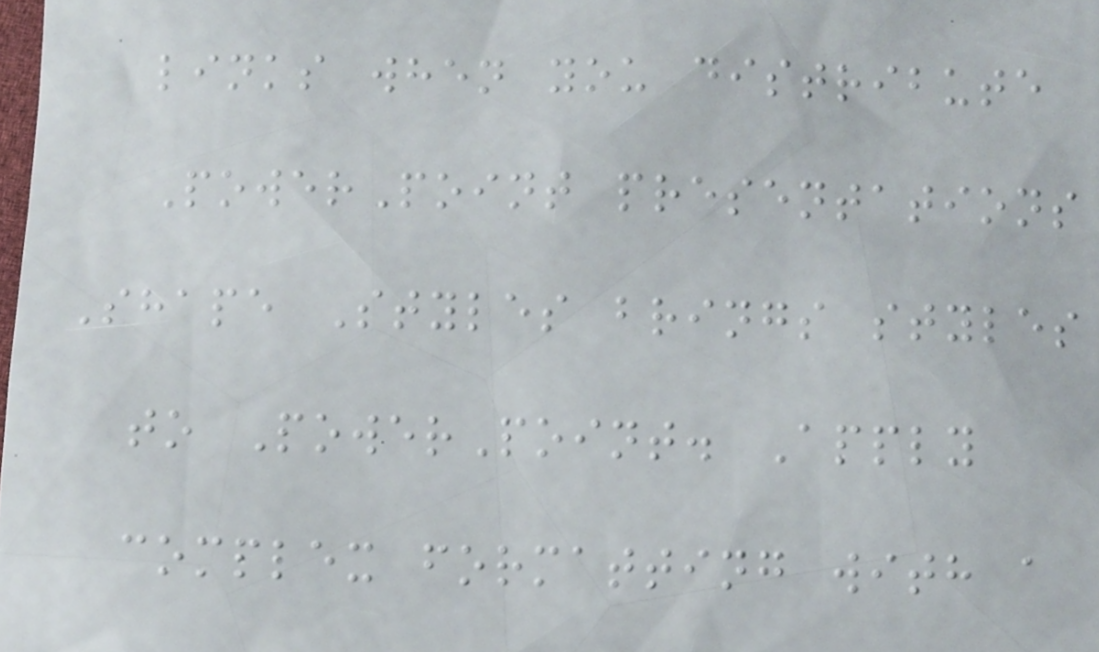links when you distribute
PowerPoint presentations
Shape Styles brings styles
to PowerPoint. Apply
complex formatting with a
